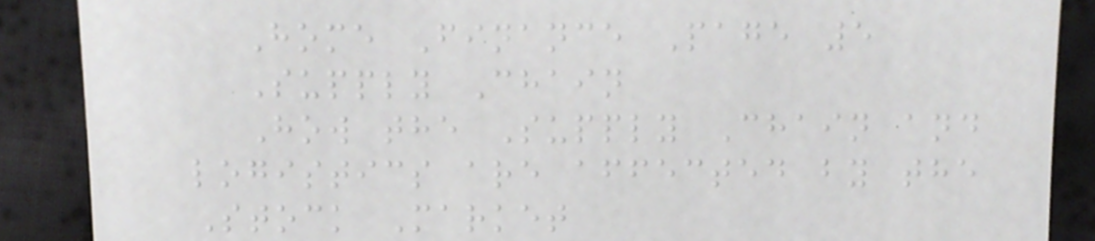Home Finance Page 5
Supply Chain
How the Supply Chain and
logistics are affected by the
Stock Market
